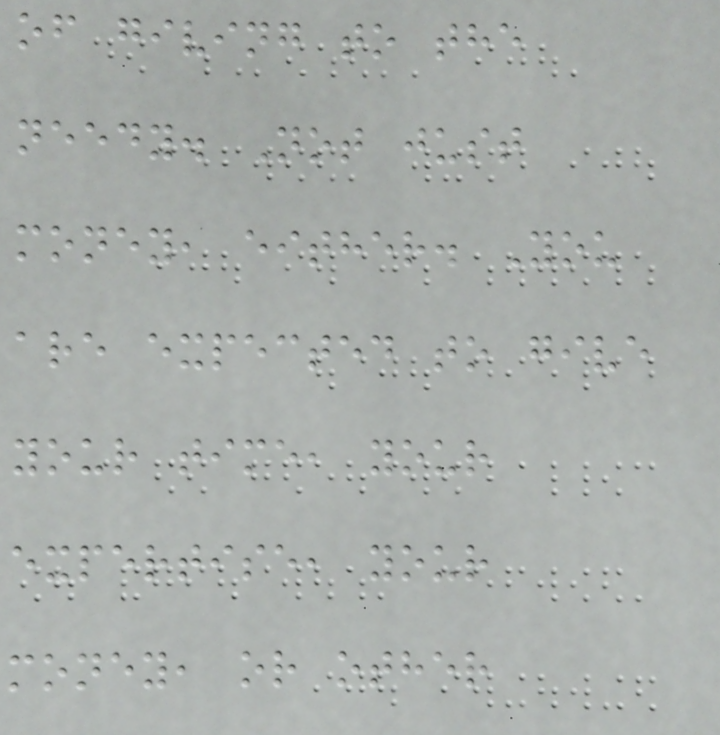of giving to the
needy. Not just
money, either. You
are expected to give
your time, your
expertise, your
money, or other
